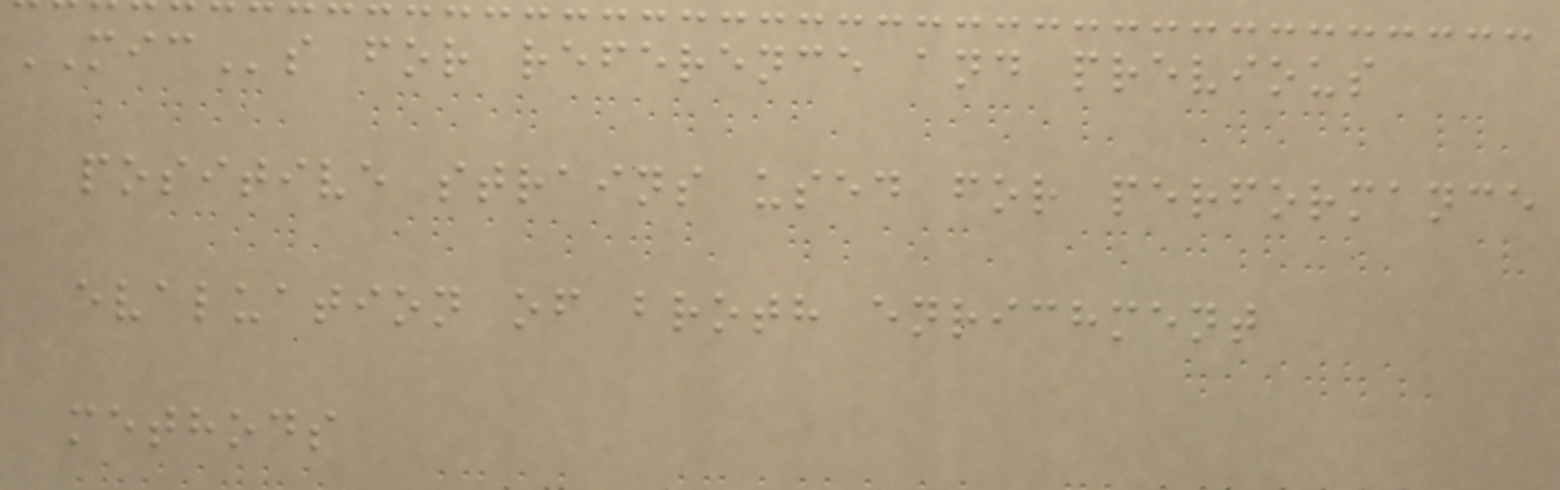MICs for reference and previous
positive strains used for performance
evaluation of broth enrichment
methods
